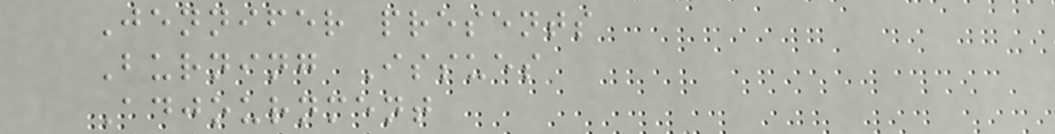Jennifer presents
Burning Issues
Adjournment
